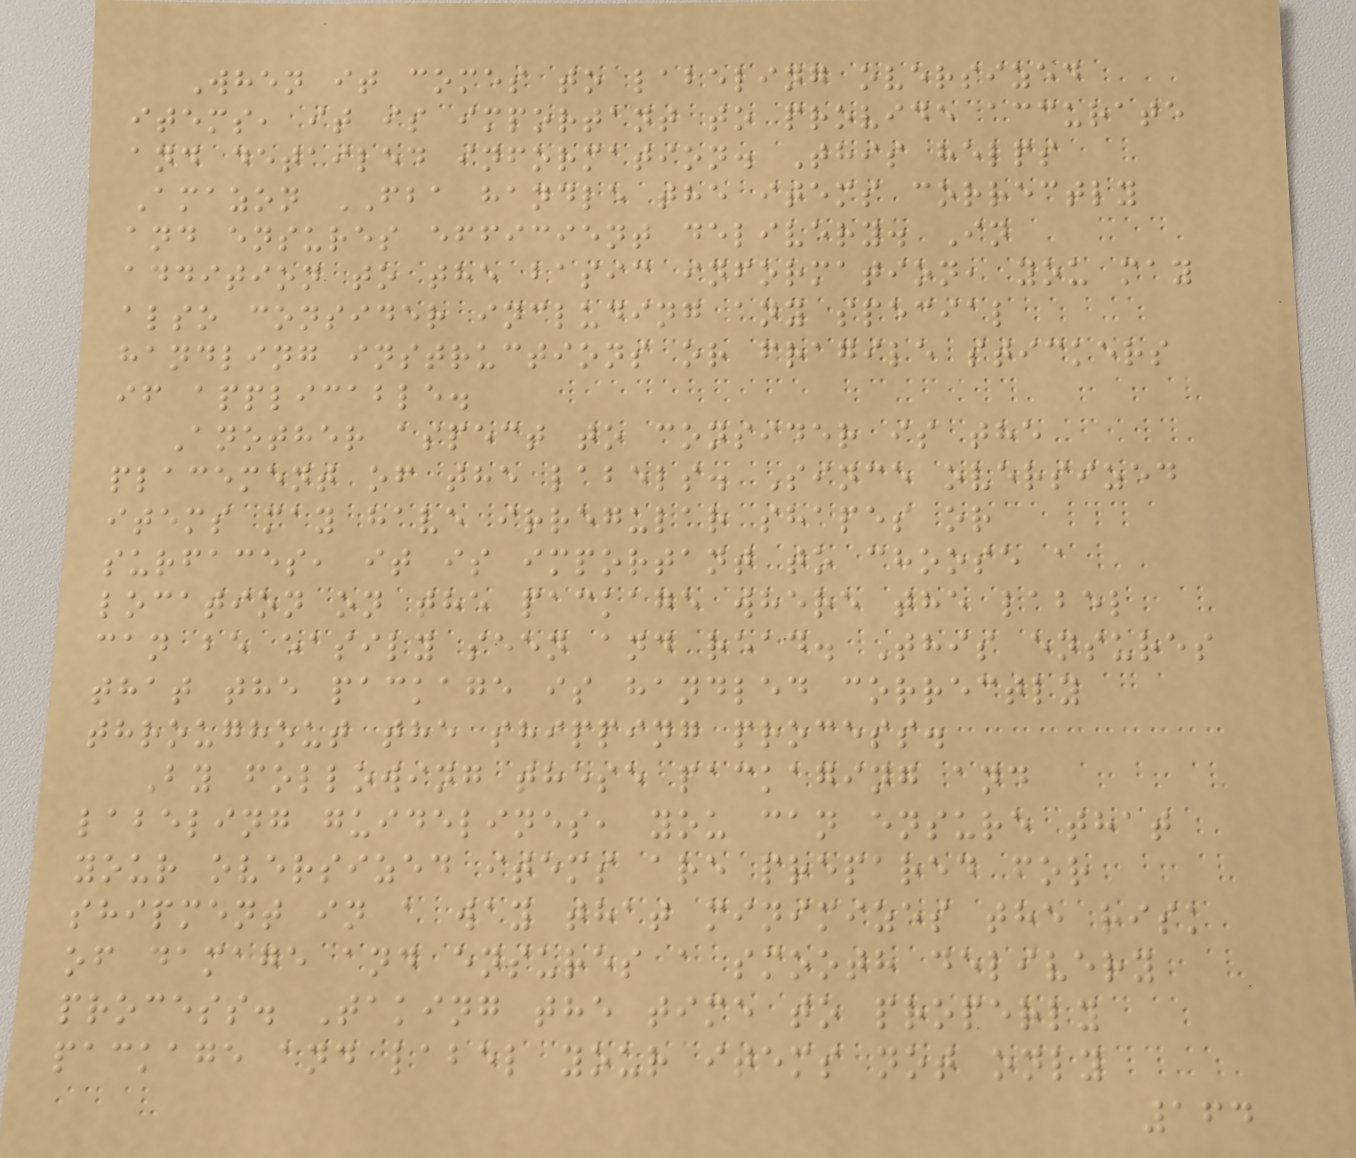When it comes to labeling oversized
items, it is important to provide accurate
and detailed information. This helps
Amazon FBA handle the items correctly
and ensures efficient delivery. In
addition to the basic information, you may
also consider including any special
handling instructions or fragile stickers
if applicable.
Another aspect to consider is the
placement of the labels. Since oversized
items may have irregular shapes or
surfaces, it is important to choose a
location on the package where the label
can be easily seen and read. This ensures
that the package is handled correctly
throughout the shipping process.
By following these packaging and
labeling guidelines, you can ensure that
your oversized items are prepared for
shipment in a way that minimizes the risk
of damage and ensures a smooth delivery
process. Taking the time to properly
package and label your items not only
164
